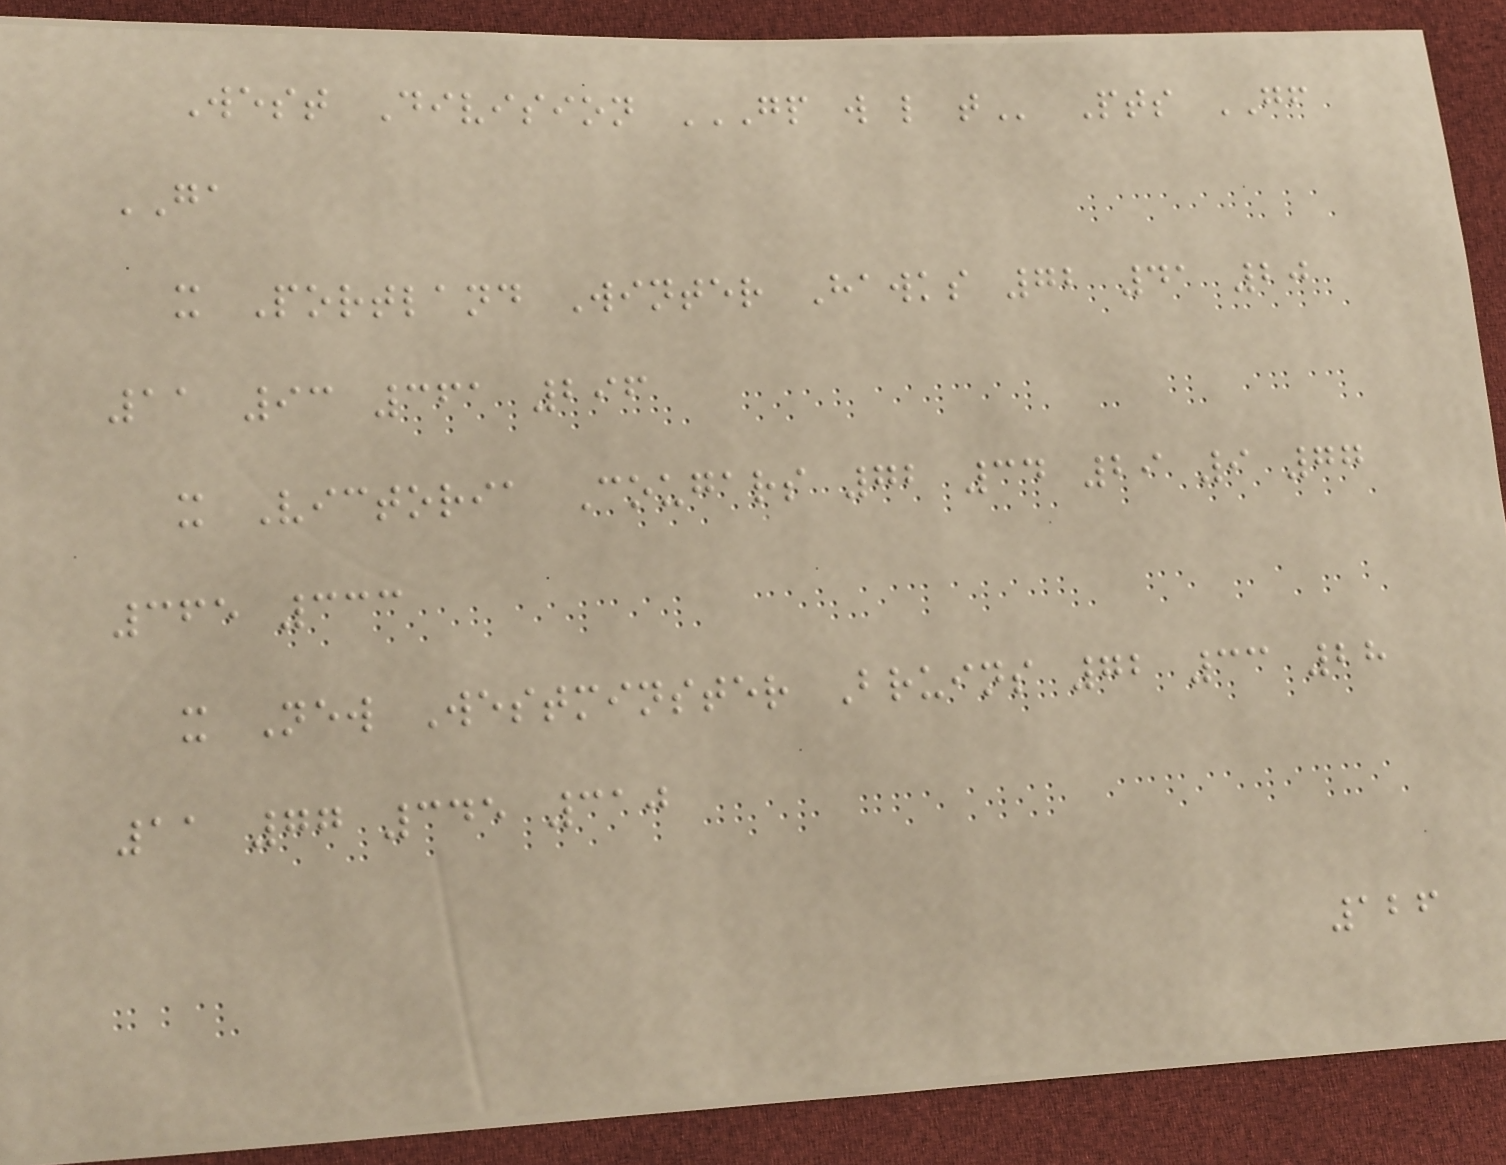West Division GP W L T Pts GF
GA
x Portland Winter Hawks 72 41 20
11 93 361 296
x Victoria Cougars 72 34 29 9 77
365 333
x New Westminster Bruins 72 33 28
11 77 345 310
126
